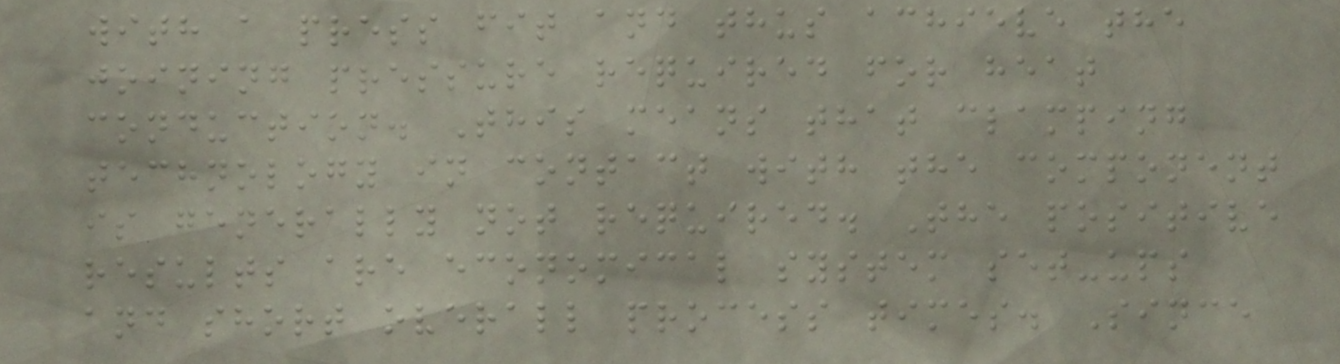with a press fit and thus achieve the
joining pressure required for heat
conduction. This means that clamping
technology in contact with the component
is generally not required. The positive
results are economical system set-ups
and short overall process times. Since
